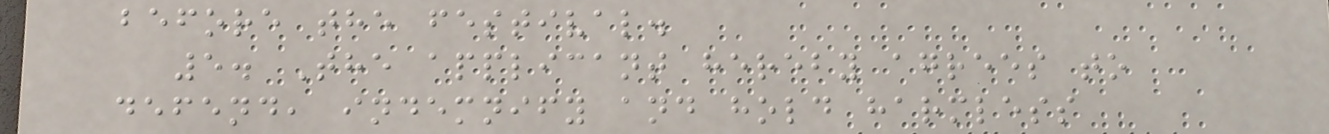before the festival.
5. The applicant hereby agrees to
defend, indemnify and hold harmless
